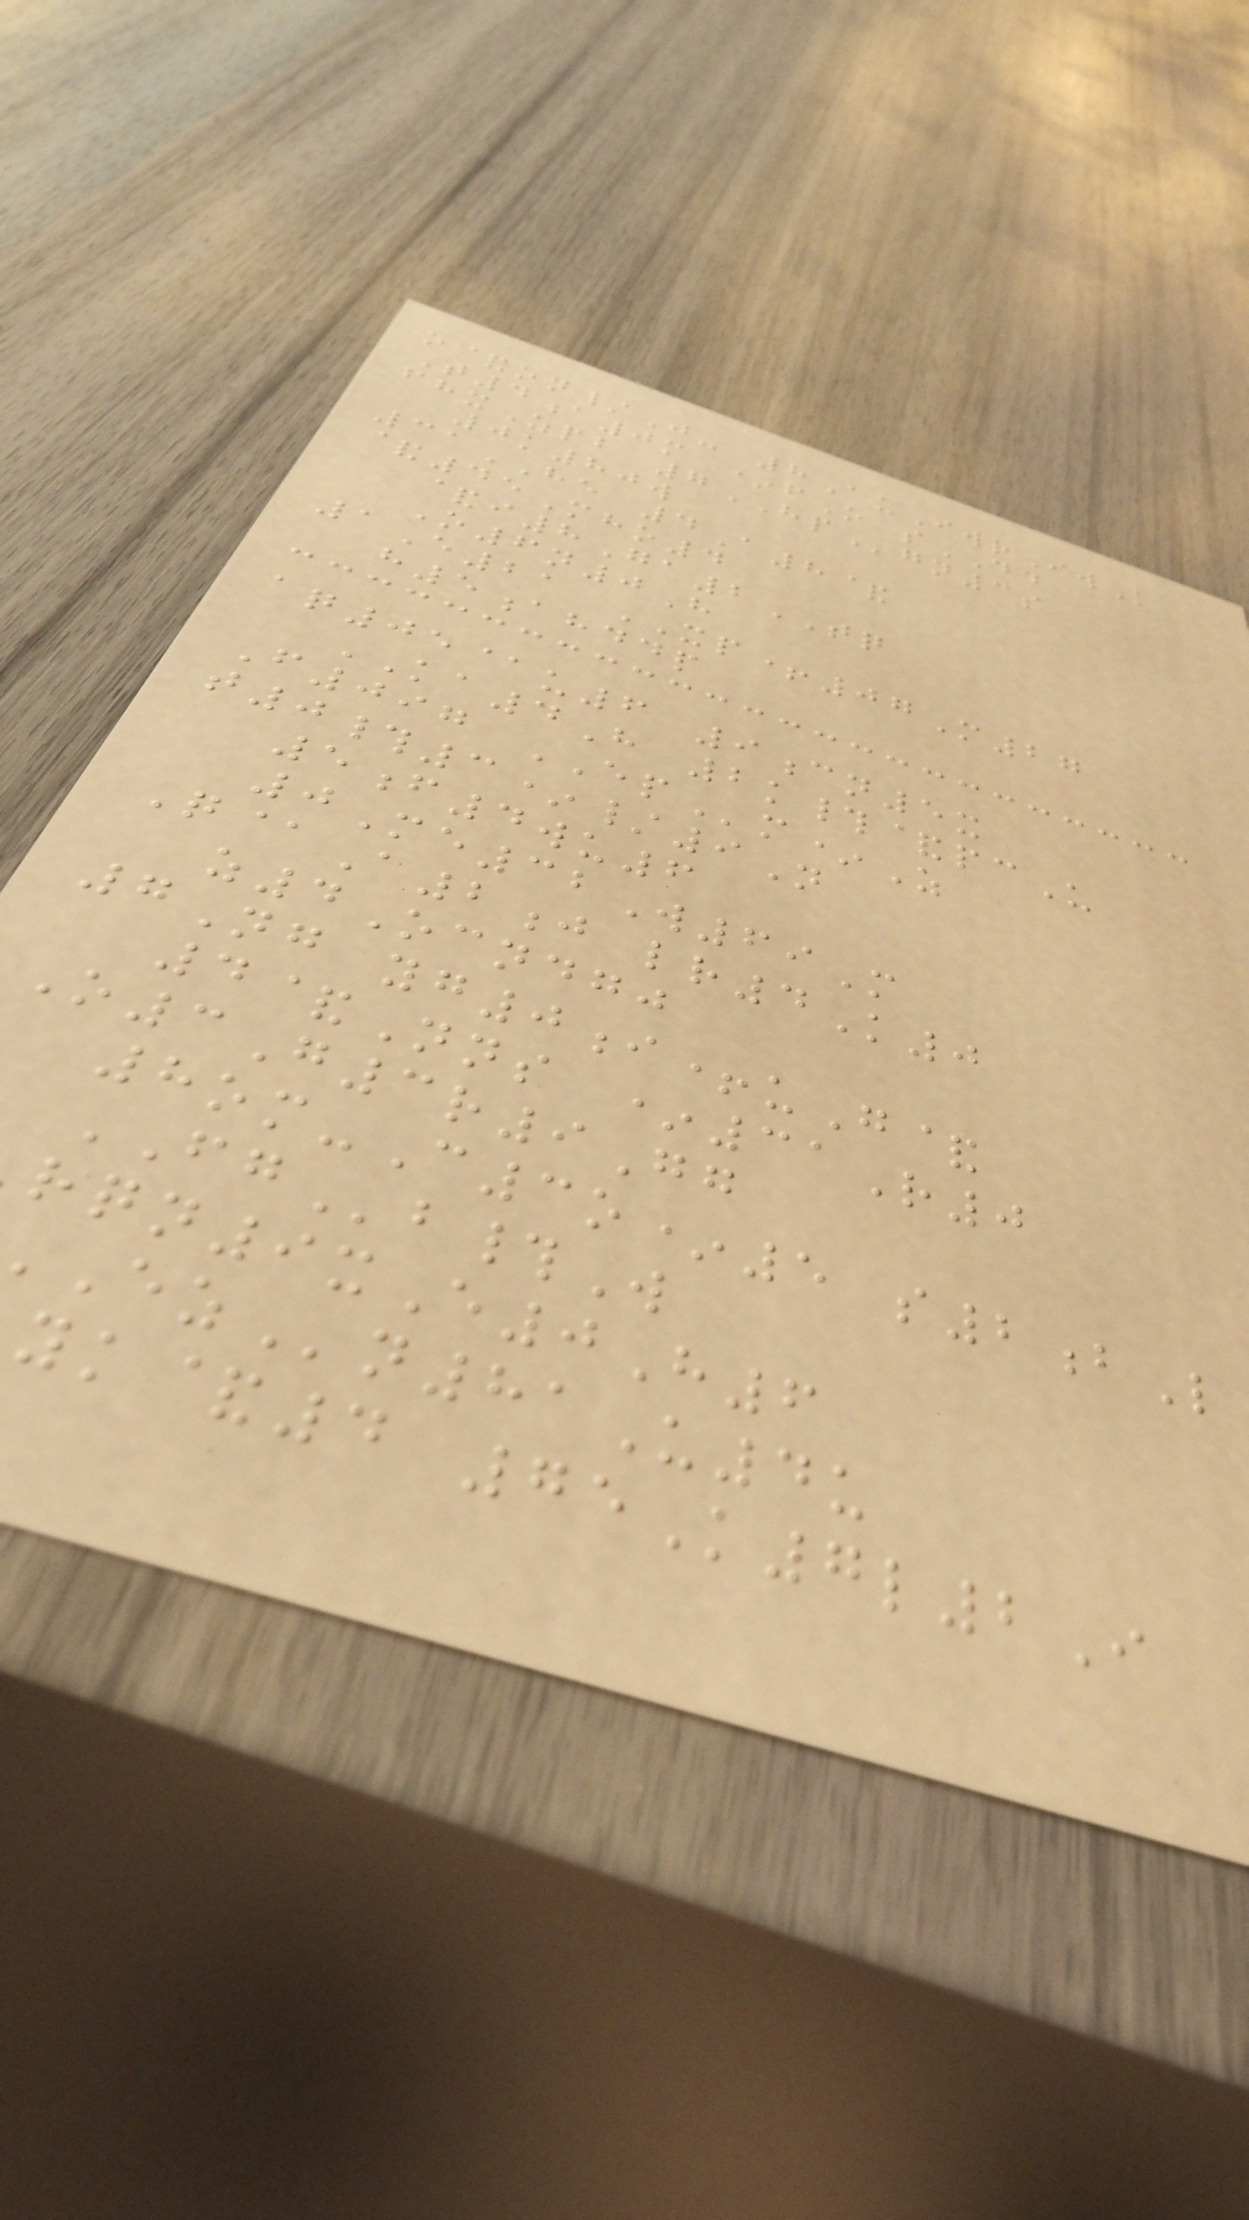o&on/J- 8AuIwrIwK
T4a0m *fO sDD
fhxZpb 7HPgn3s
0k80w
31HE 4A8&
&45Mho4
&i8Ga2TQ
O6n0H
1E21 XP+07M27
h5ahddp
aq05@u6 9cn5x
KA4H 2k#&pcU
F097 EPm*Z
t0#3*/9N
5f4wu6
0Me32W69M
Q@A2j lr4K0
z4Ocndgj
7Ng yg0i+uG&
4&Nns *31R0
O3G3r9Gg
8om-C3o*5 s2bL
FGb#W
9xE0H6
n81U4u
yk&4 75K7l2I
